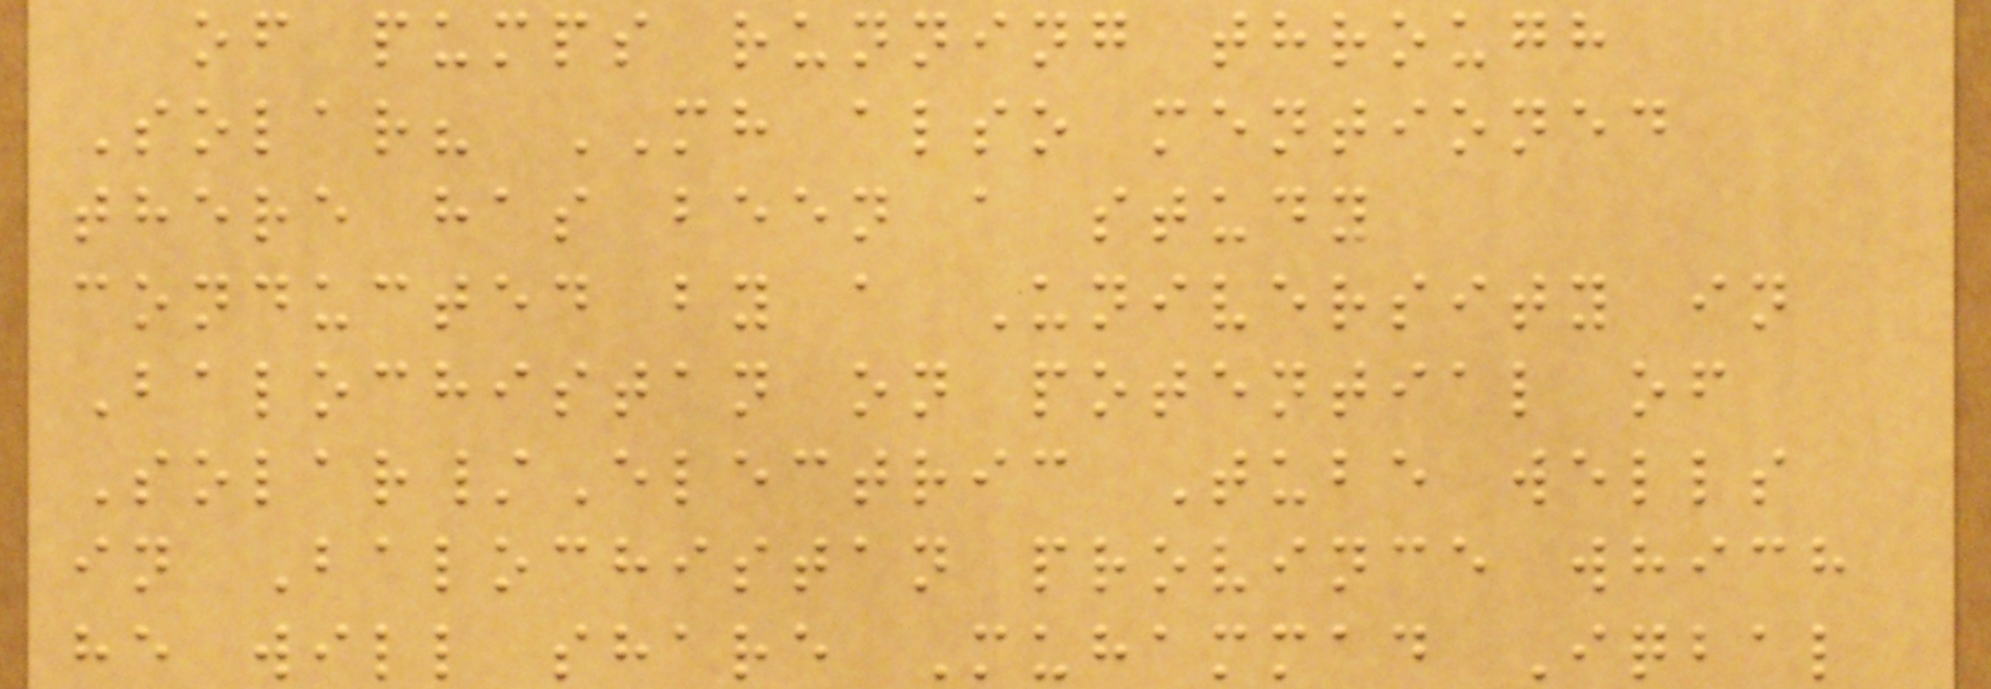of pumps running through
Solar? MH also mentioned
there has been a study
conducted by a University in
Balochistan on potential of
Solar/Electric Tube wells
in Balochistan province which
he will share Muhammad Iqbal
